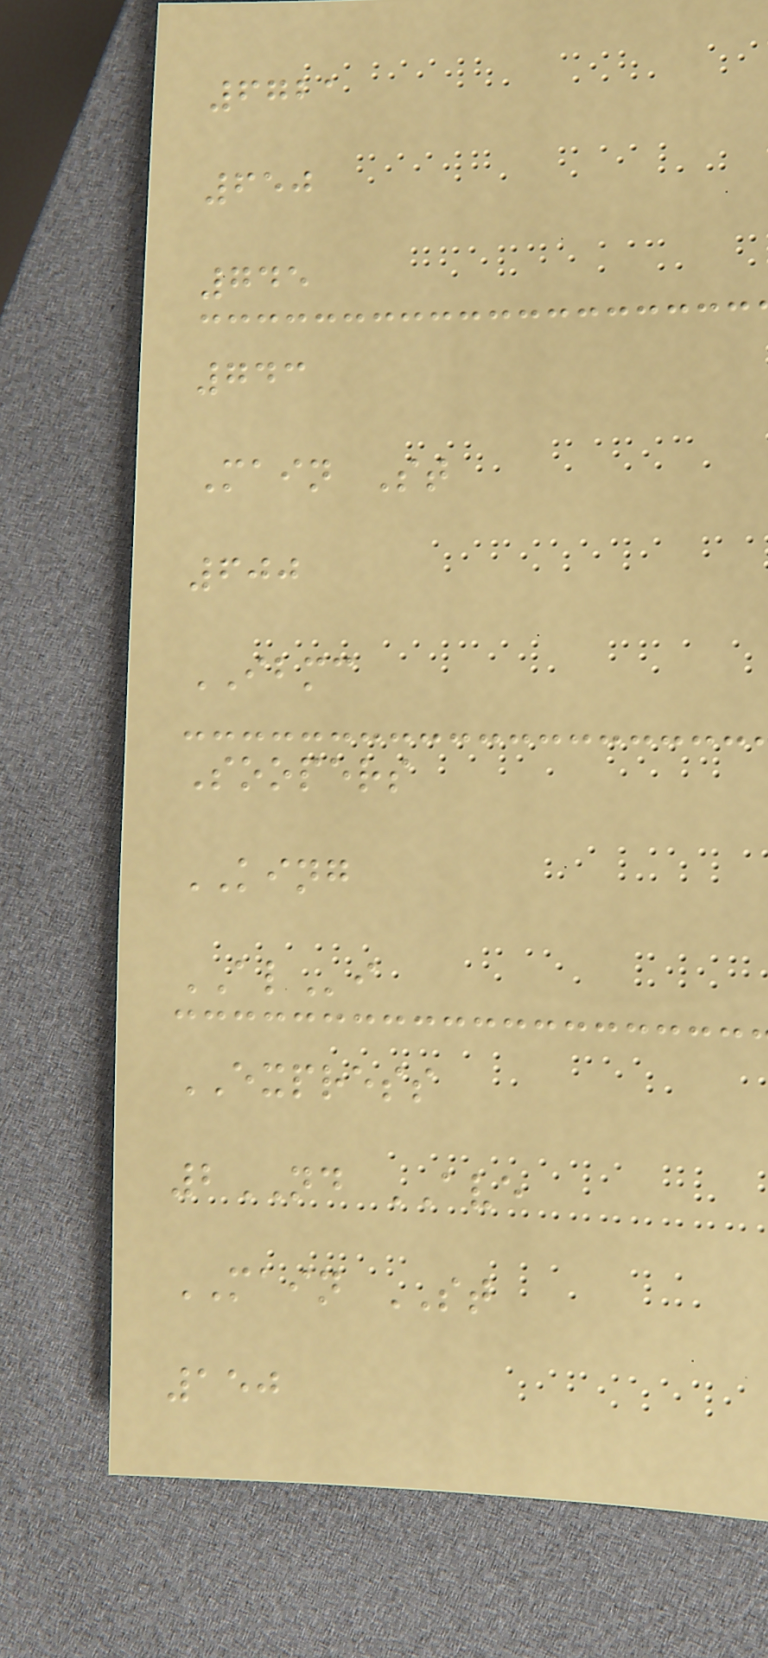6721
650
745
743
Main St
600
IBMC
Soopers
KING
ALi
EXPRESS
2ND AVE
MAIN ST
150
